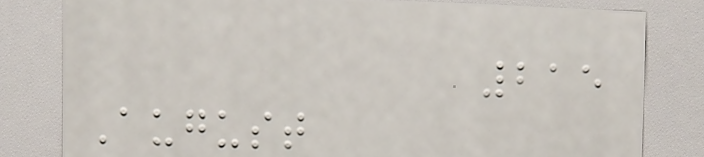215
August
